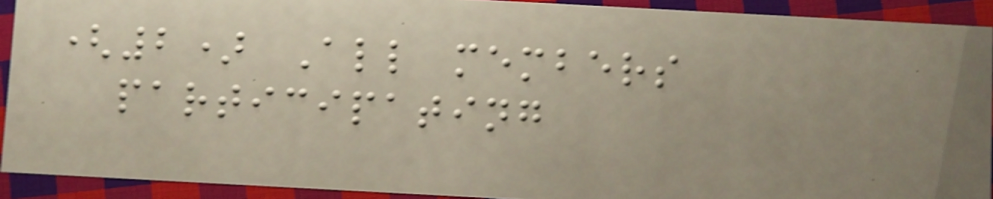(2) All members
participating
